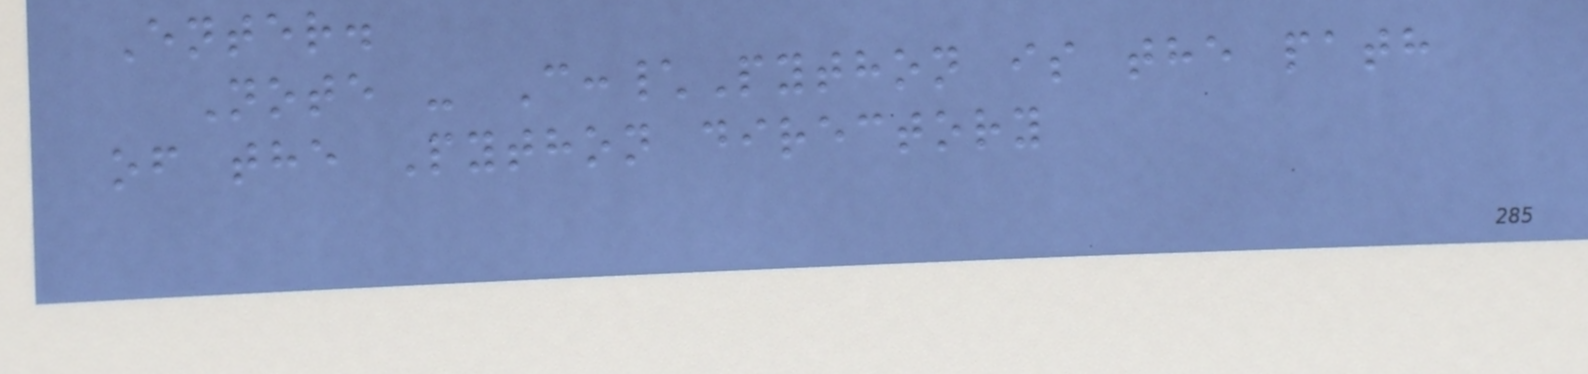Enter.
Note - C:\Python is the path
of the Python directory
